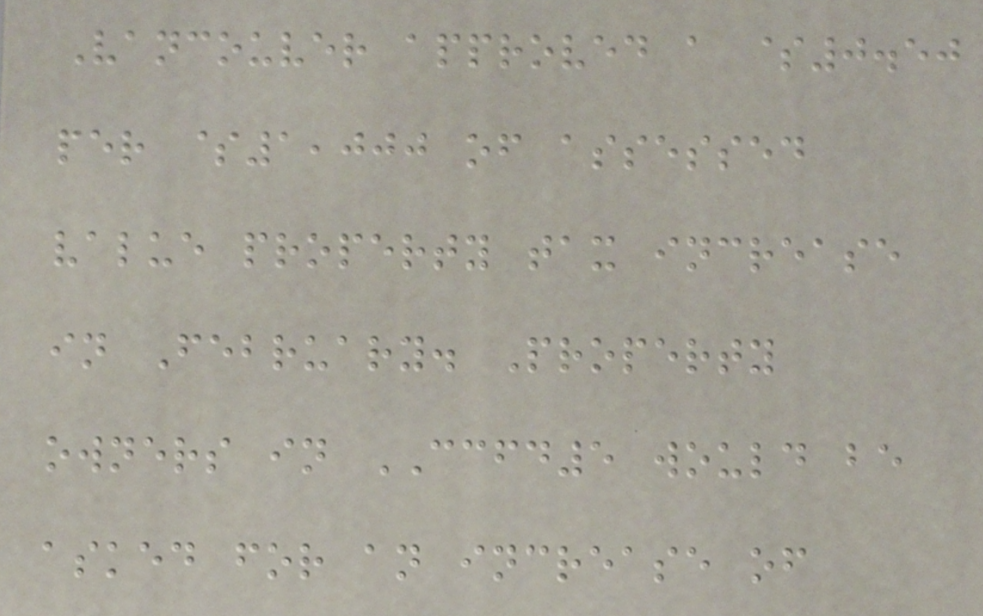Vancouver approved a $0.50
per $1,000 of assessed
value property tax increase
in February. Property
owners in CCFD5 would be
asked for an increase of
